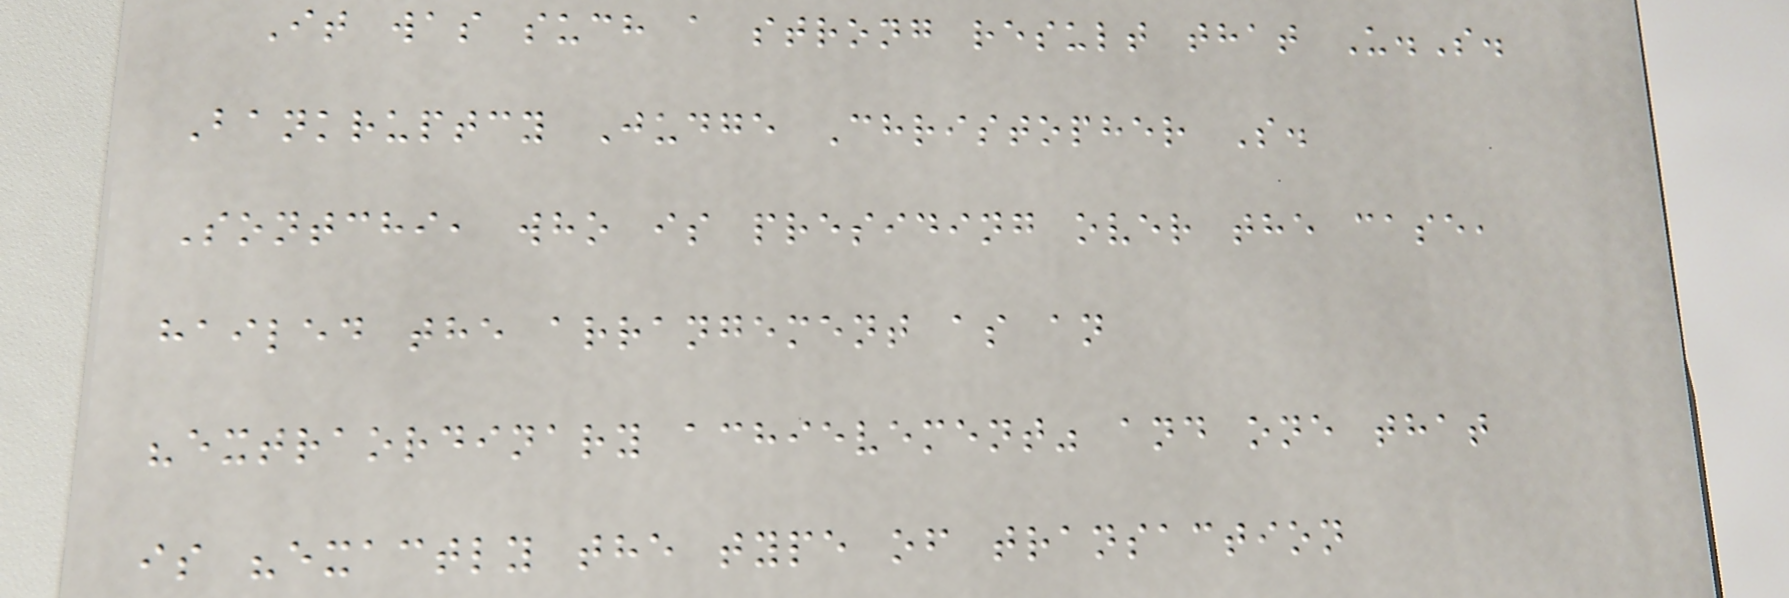It was such a strong result that U.S.
Bankruptcy Judge Christopher S.
Sontchi, who is presiding over the case,
hailed the arrangement as an
"extraordinary achievement" and one that
is "exactly the type of transaction
